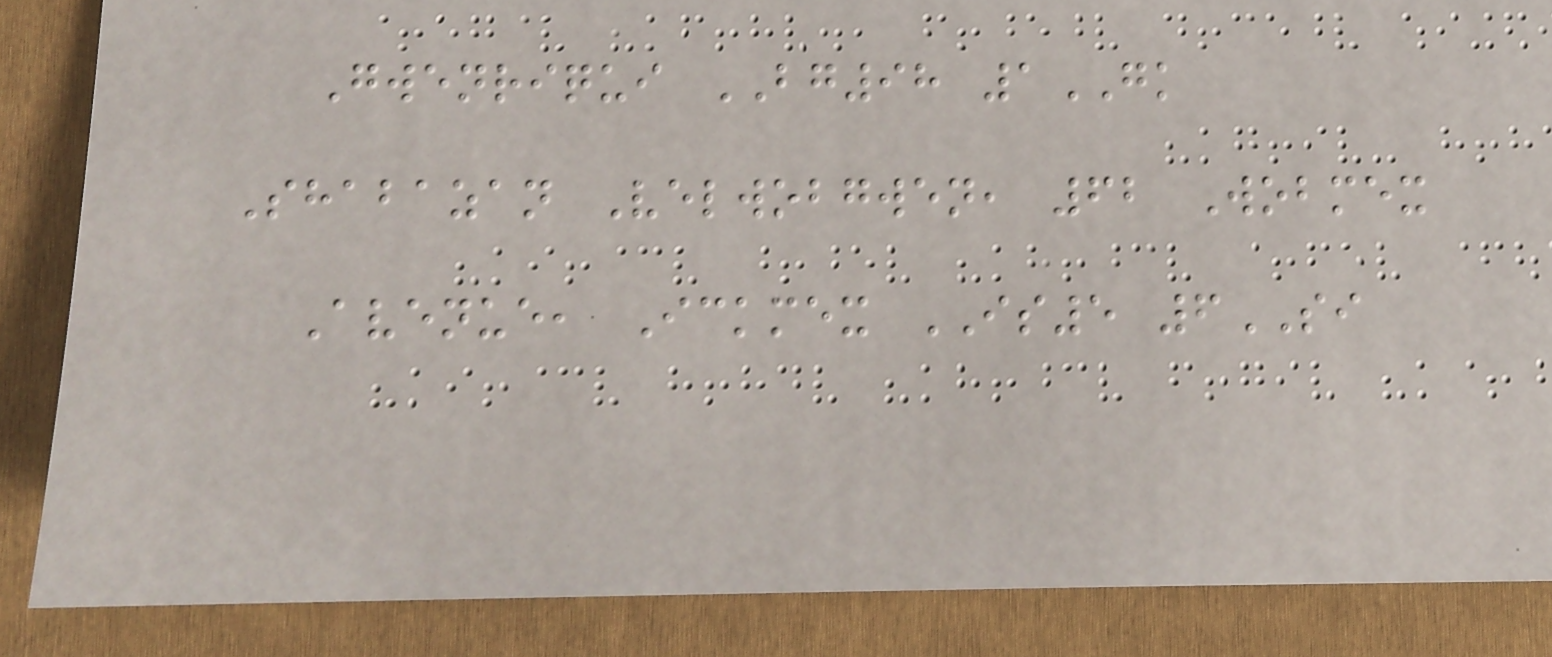Gwenriqui BG98 1GK
Shabazan Velwobgwen, 62 Wobmex
Avenue, Ickmex IS5 6SI
